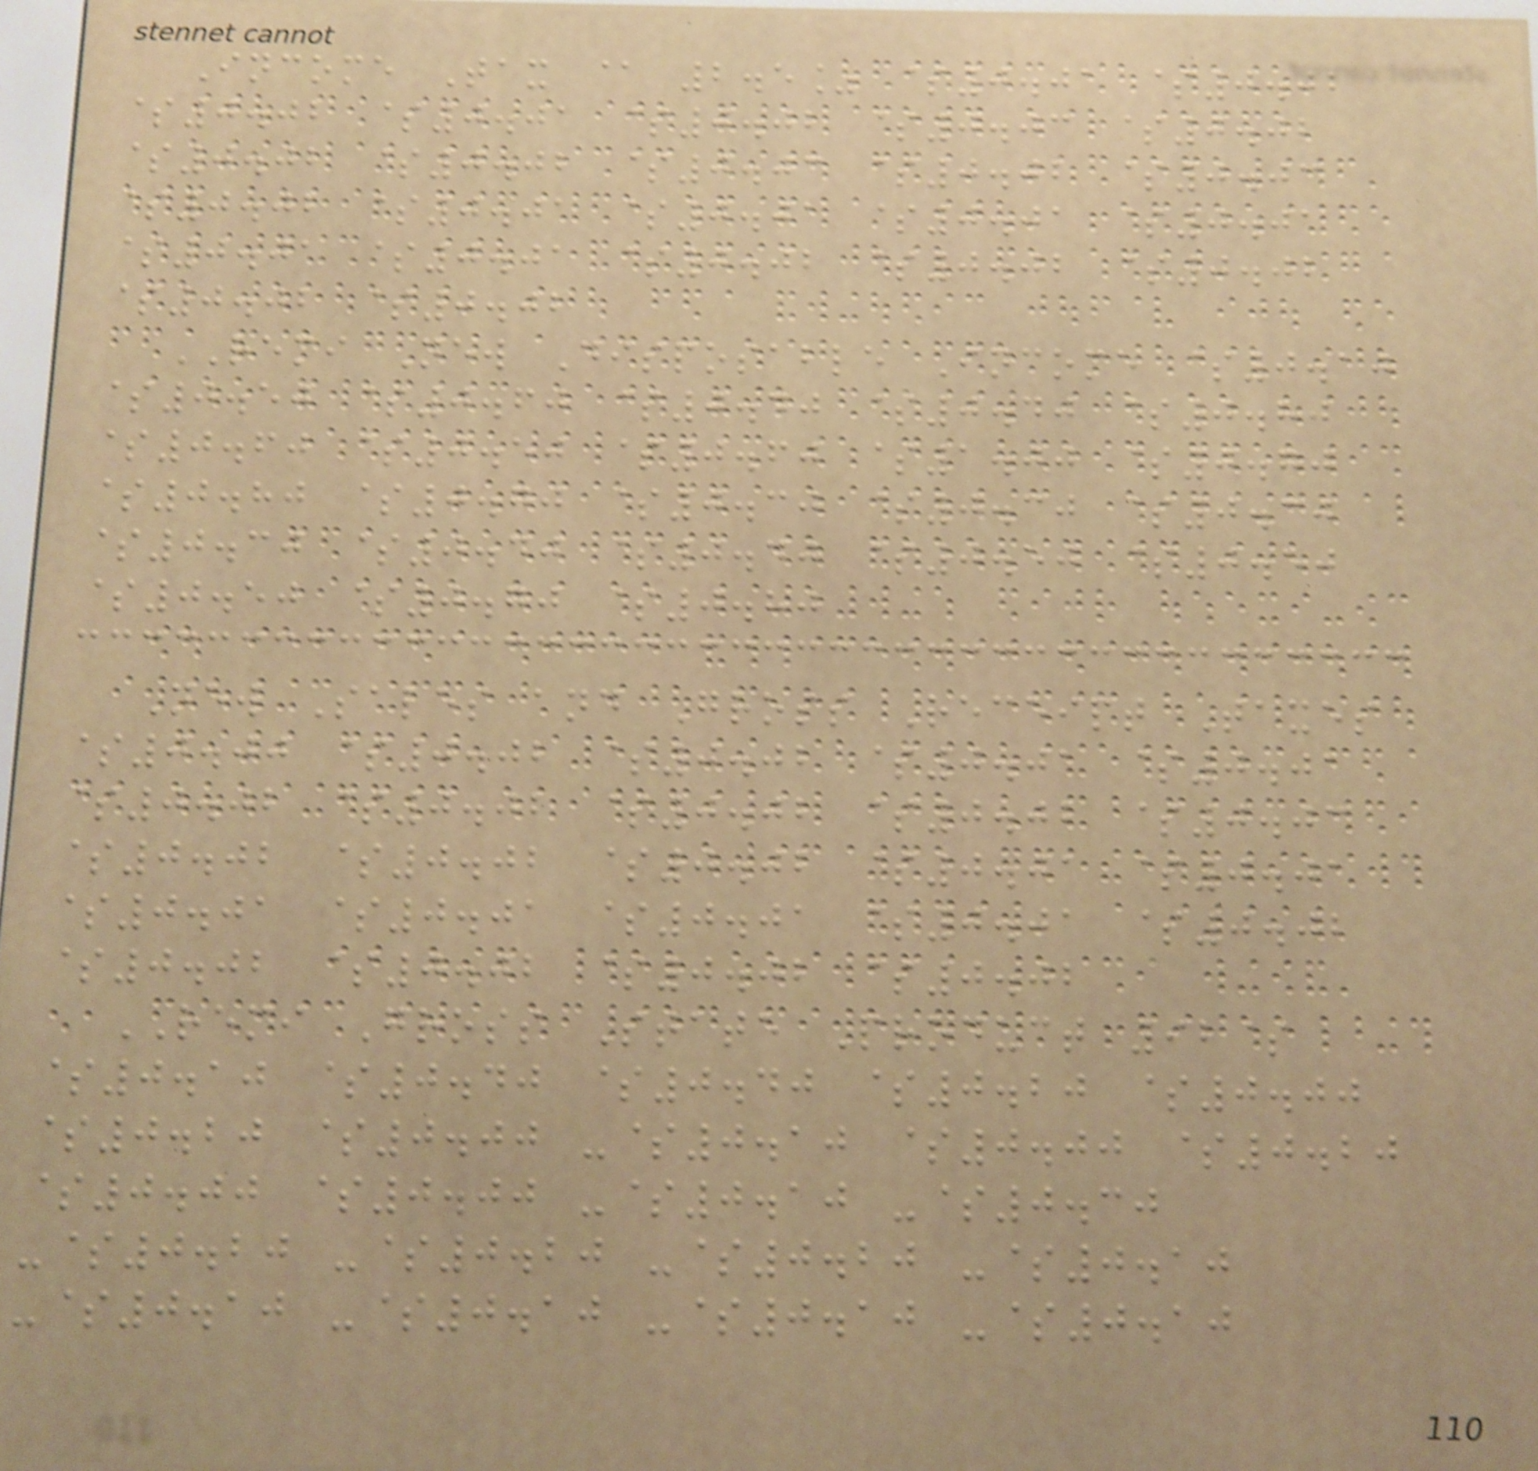Income Tax @ 2.5% $0.01 $0.02
$0.02 $0.01 $0.02 $0.03 $0.02
$0.02 $0.02 $0.03 $0.02 $0.03
$0.02 $0.01 $0.01 $0.01 $0.01
$0.01 $0.01 $0.02 $0.02 $0.02
$0.02 $0.02
REMI New Disposable Income $0.10
$0.50 $0.60 $0.40 $0.40 $0.80
$0.60 $0.50 $0.60 $1.00 $0.70
$0.80 $0.70 $0.30 $0.30 $0.30
$0.30 $0.40 $0.40 $0.50 $0.50
$0.50 $0.70 $0.80
New Sales and Gross Receipt Taxes
$0.00 $0.02 $0.02 $0.01 $0.01
$0.02 $0.02 $0.02 $0.02 $0.03
$0.02 $0.02 $0.02 $0.01 $0.01
$0.01 $0.01 $0.01 $0.01 $0.02
$0.02 $0.02 $0.02 $0.02
REMI Gross State Product 92$
$0.10 $0.40 $0.40 $0.20 $0.00
$0.20 $0.00 -$0.10 $0.00 $0.20
$0.00 $0.00 -$0.10 -$0.30
-$0.20 -$0.20 -$0.20 -$0.10
-$0.10 -$0.10 -$0.10 -$0.10
